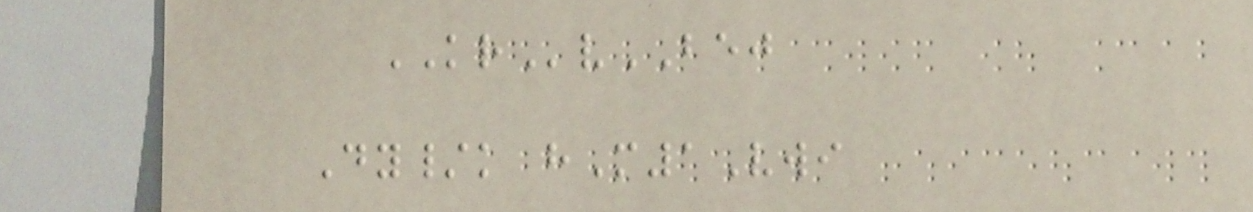KRvBEJ
Dy/k hM1Vwi
